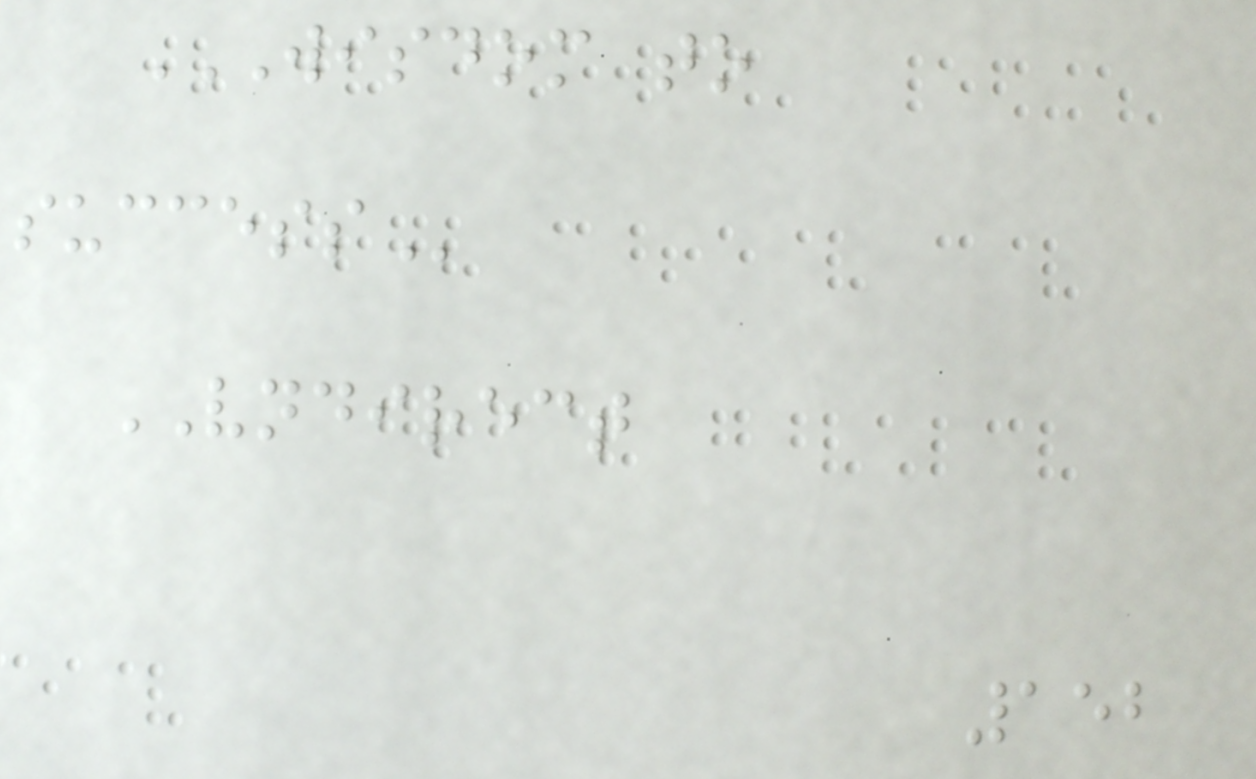WISDOM TO
SUCCESS
VNDIRECT
152
